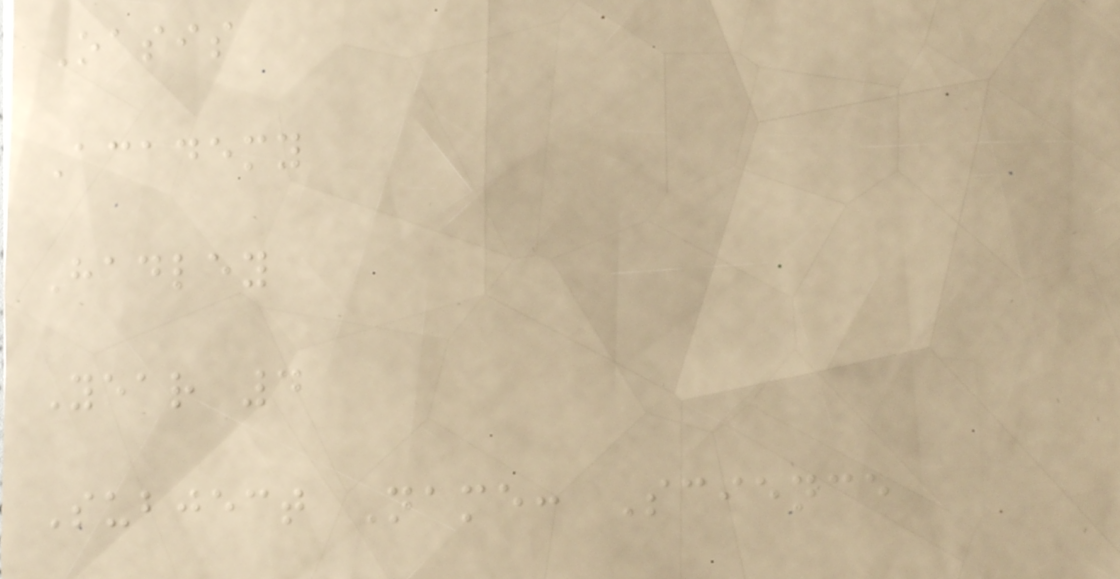Oasis
Academy
Hadley
Year 4
Subject Name: Science
